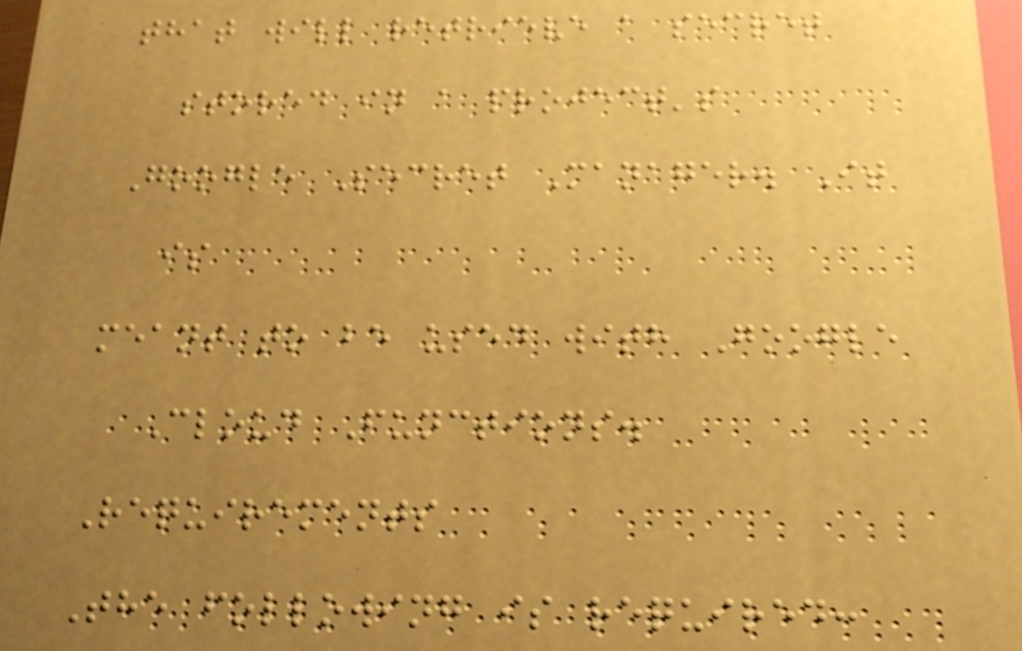that will retrieve a secret
stored in a project's
Google Secret Manager. It
is
meant to be used with Google
Cloud Functions.
Requirements
The following is required:
